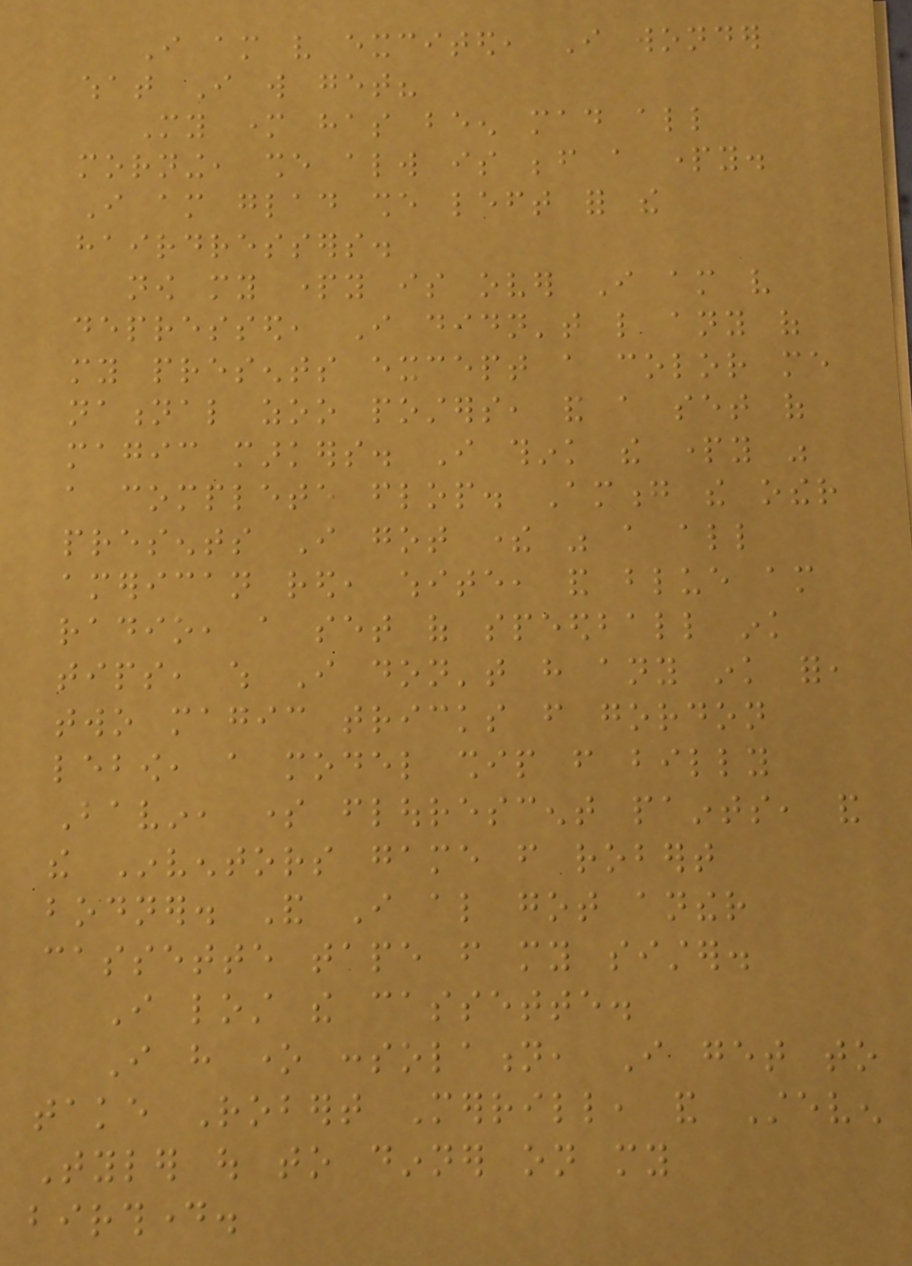I am very excited, I wonder
what I will get?
My mother has been mad all
morning, she always is before a party.
I am glad she left for the
hairdressers.
now my party is over I am very
depressed, I didn't like any of
my presents except a color me
national zoo posters, and a set of
magic markers. I think the party was
a complete flop. Among the other
presents I got there was a all
american red, white, and blue am
radio, a set of speedball ink
tips, which I don't have any ink for,
two magic tricks from gordon
lebow, a model ship from billy
Bavin, some flourescent paints, and
the Inventors game from robert
bodner. And I also got anther
cassette tape from my sister.
I lost the cassette.
I have one consolation, I get to
take Robert Merrill, and Steven
Tyler out to dinner on my
birthday.
